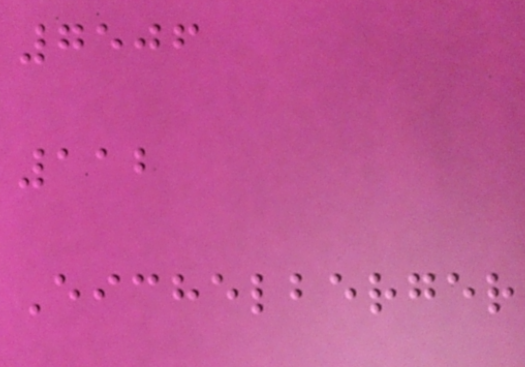7506
112
Eichelberger
